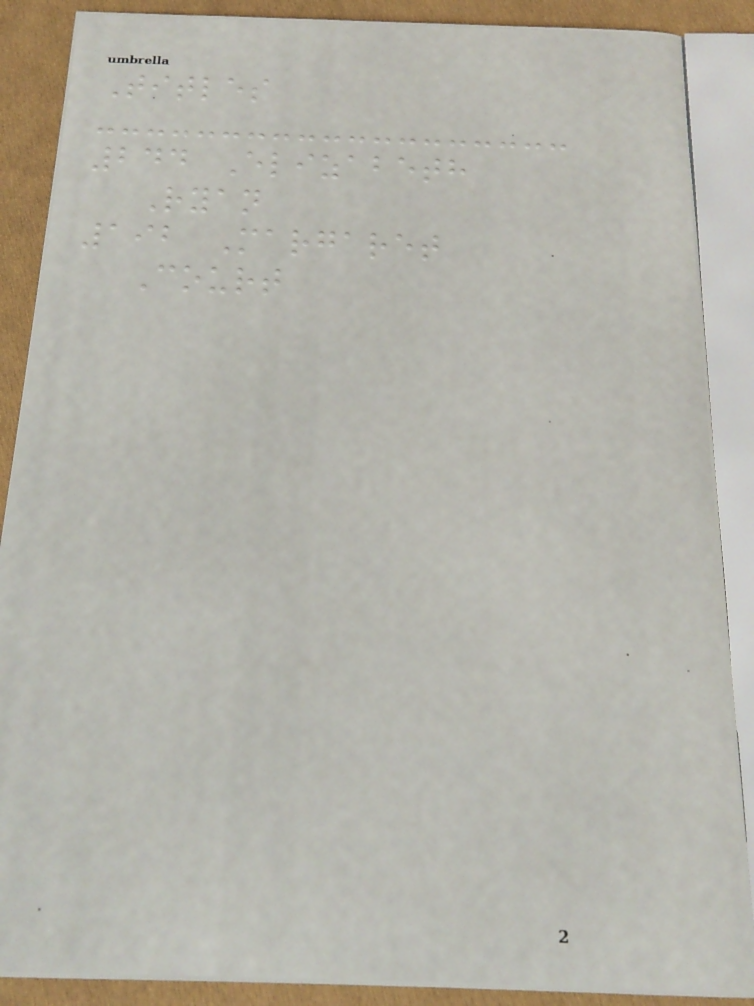Titles
244 Elizabeth
Ryan
192 Margaret
Court
